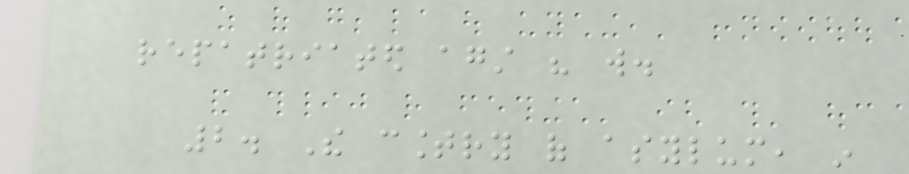repatriated against his will.
2. The country of asylum, in
